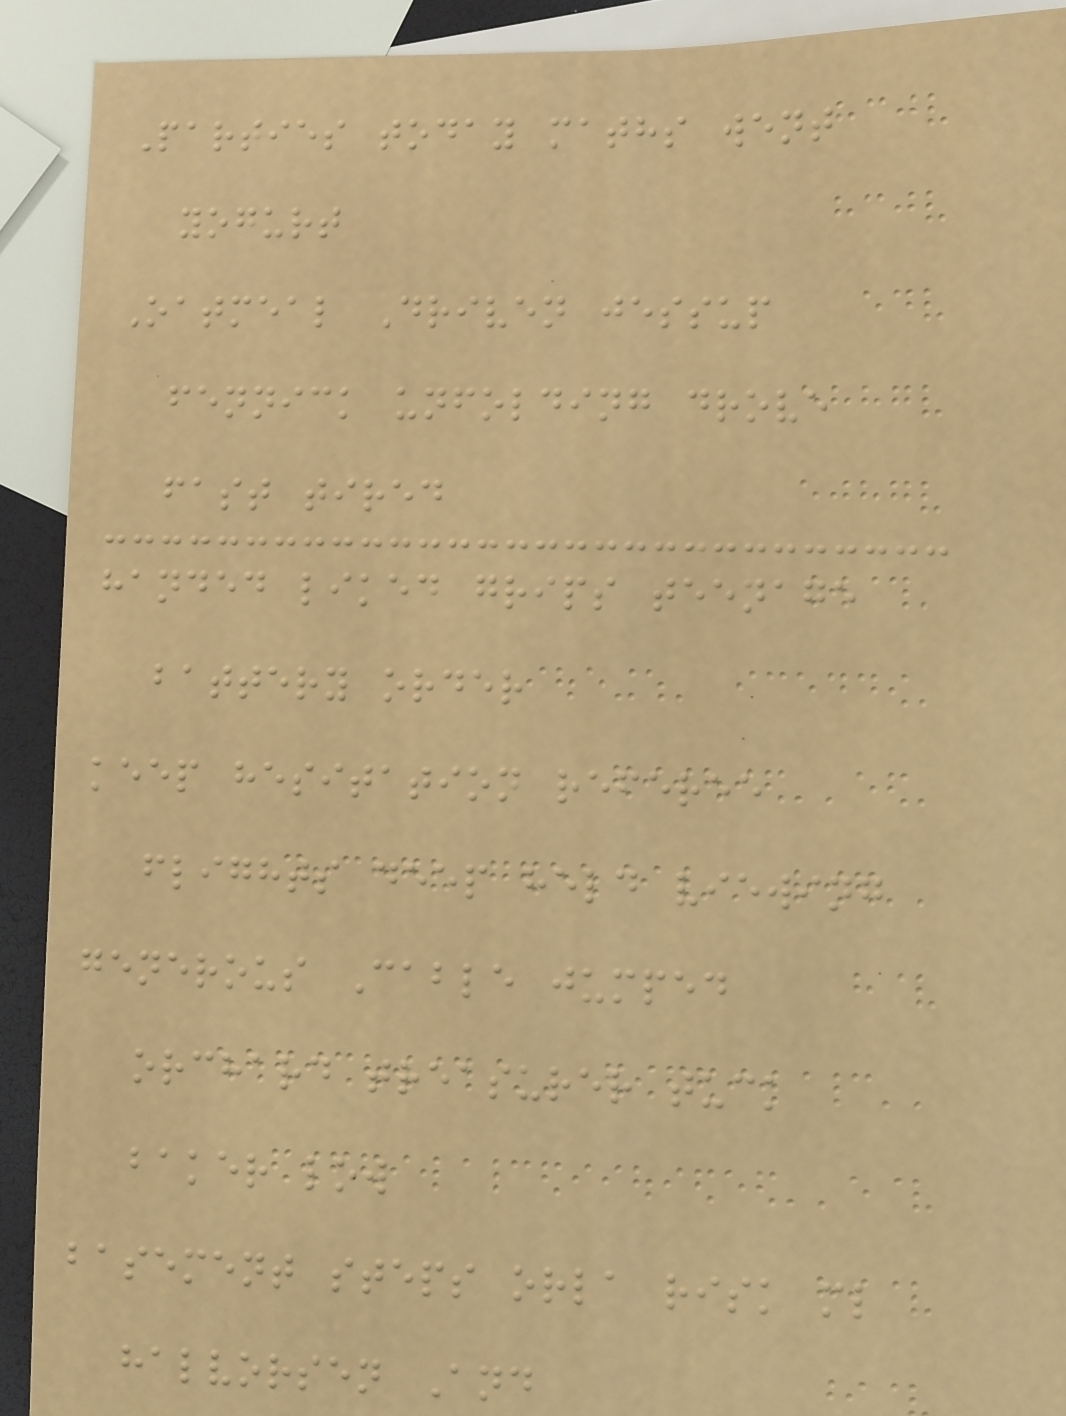Parties today maths went
yogurt
Oatmeal Driven jessup
fennick unfolding drove
fast tired
handed liked grips teenage
battery order
keep hesitation referee
flights deep held viewing
generous Cable jumped
orchard treasurer tuck
baker low
basement steps orla risk ml
halvorsen And
